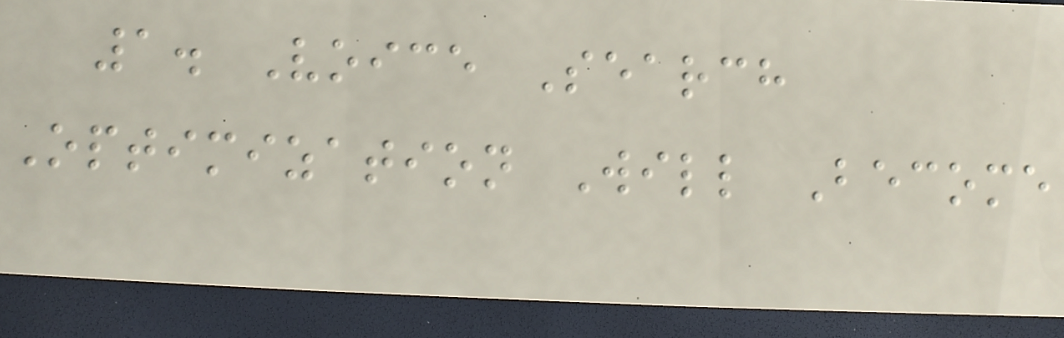1. Voice Search
Optimization Will Become
